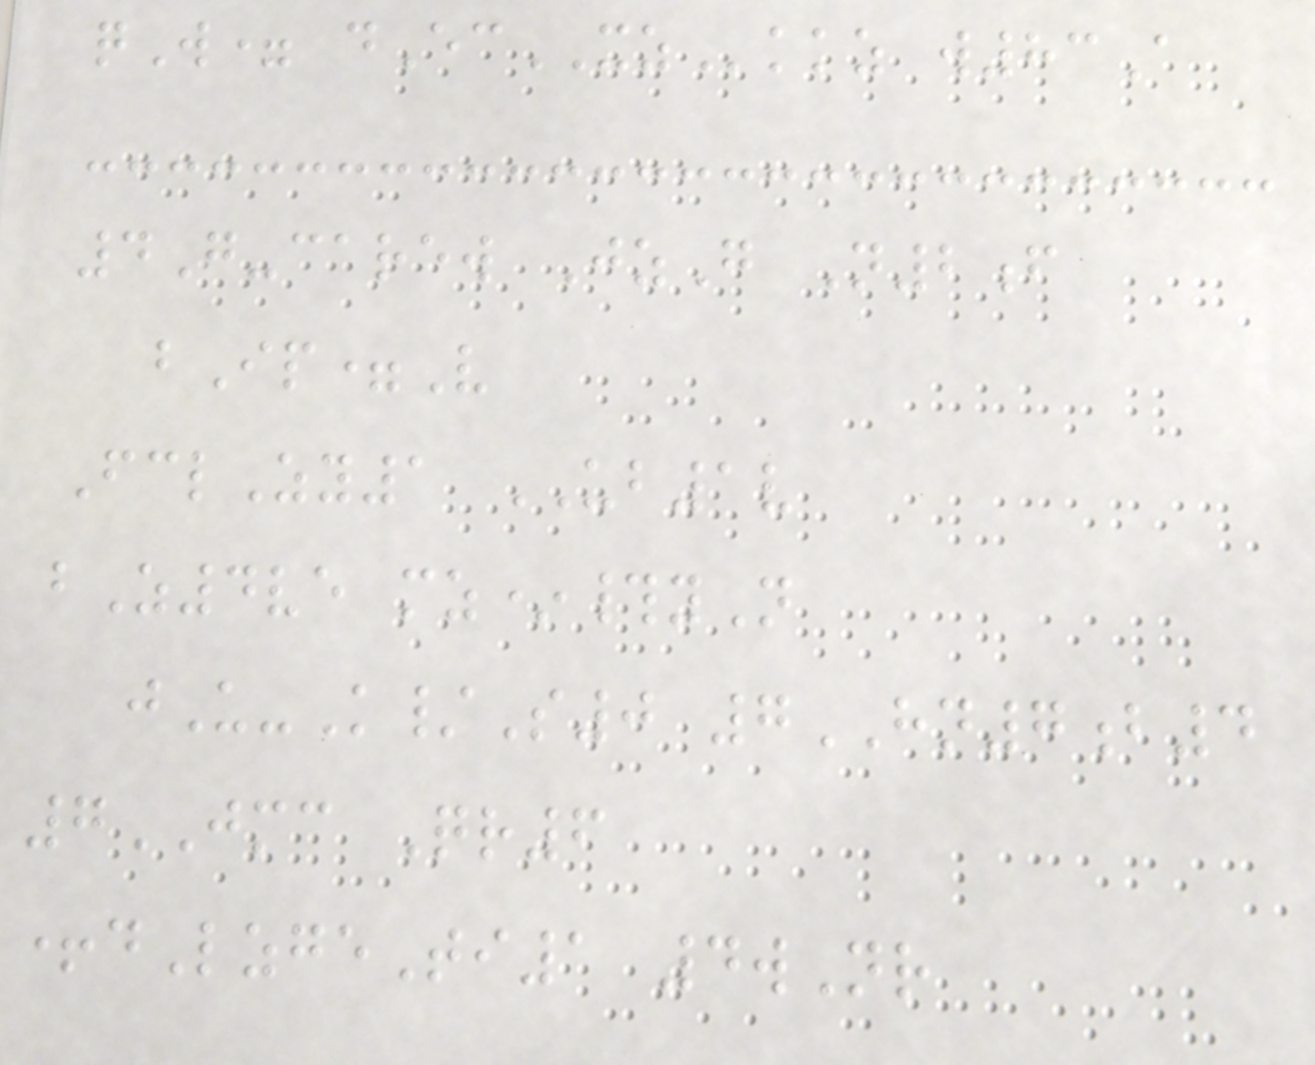qW= dEcXZkkz w83A
4G-carew JzG N2f
bIp=V
FclZy1 UB1v
bZ4ve mz*#yN
jU-K/S0 7HN7b4
7JMC Qr6
+dLzgeTi1 4wNr
